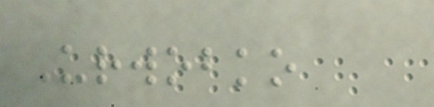Urwobko
